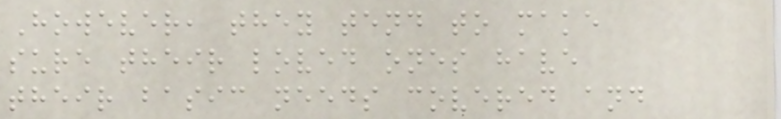However, they tend to make
sure their loved ones have
their basic needs covered and
